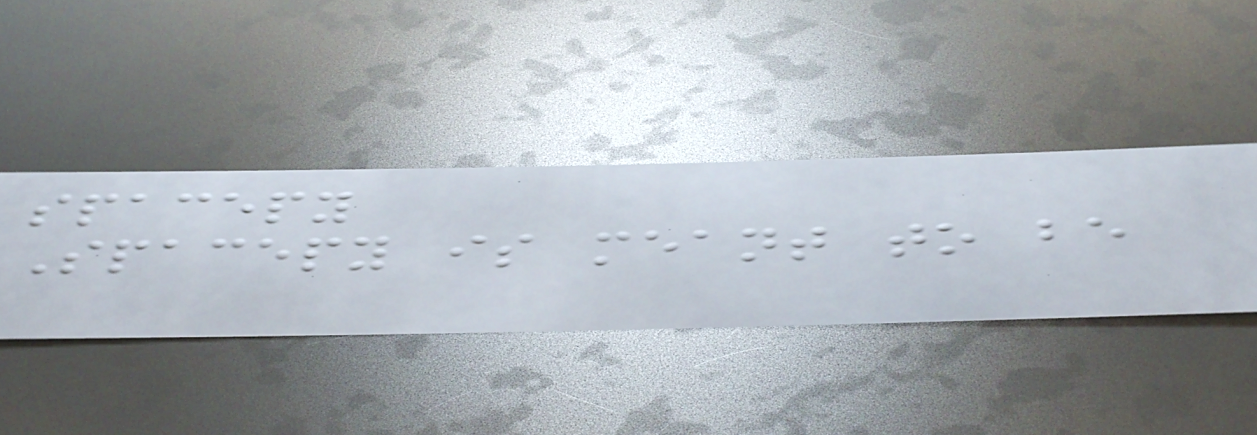spacepy
Spacepy is meant to be
